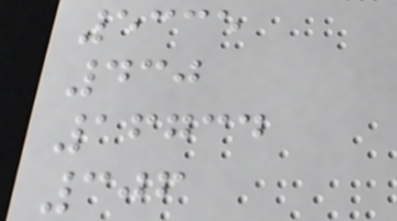5335
430
16734
306
